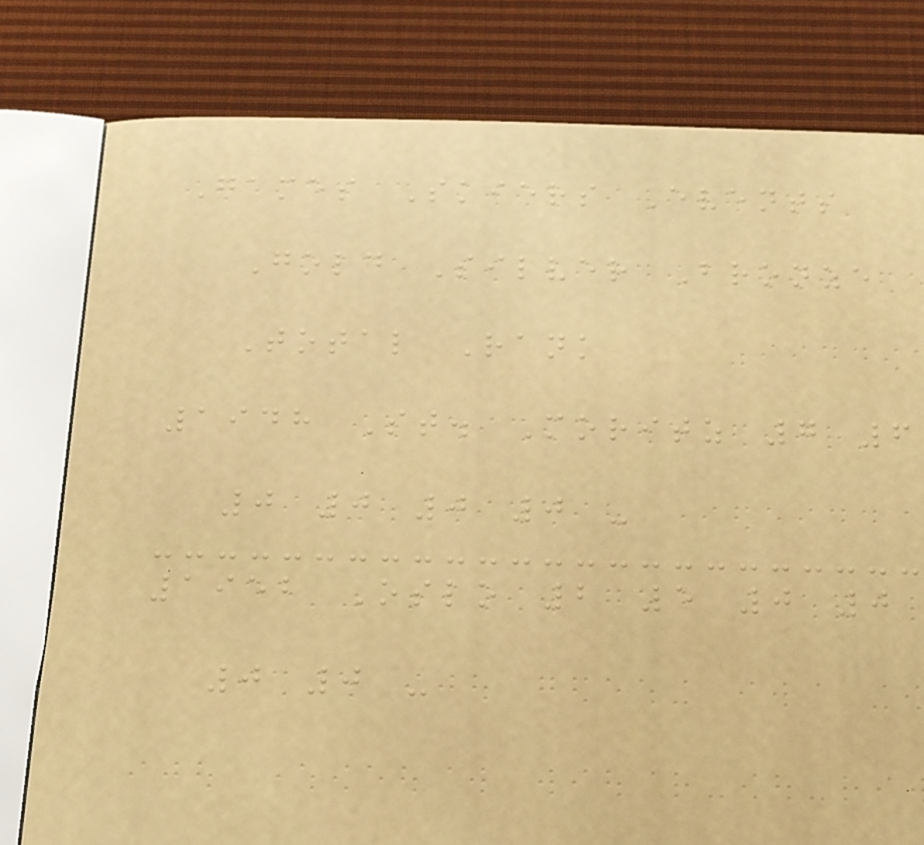Games Skiers Events
Gold Silver Bronze
Total Rank
1948 St. Moritz 7 6
0 0 0 0 -
1952 Oslo 2 5 0 0
0 0 -
